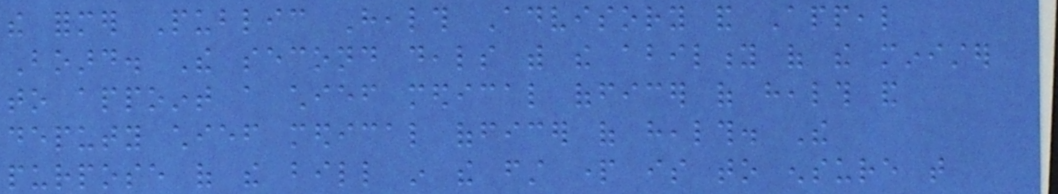the former Public Health Advisory and Appeal
Board. The second deals with the ability of the minister
to appoint a chief medical officer of health and
deputy chief medical officer of health. The
purpose of the bill in the first part is to ensure that
